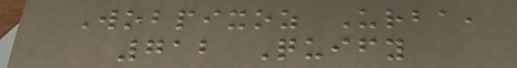Wobpixoz Urba,
712 Quify
